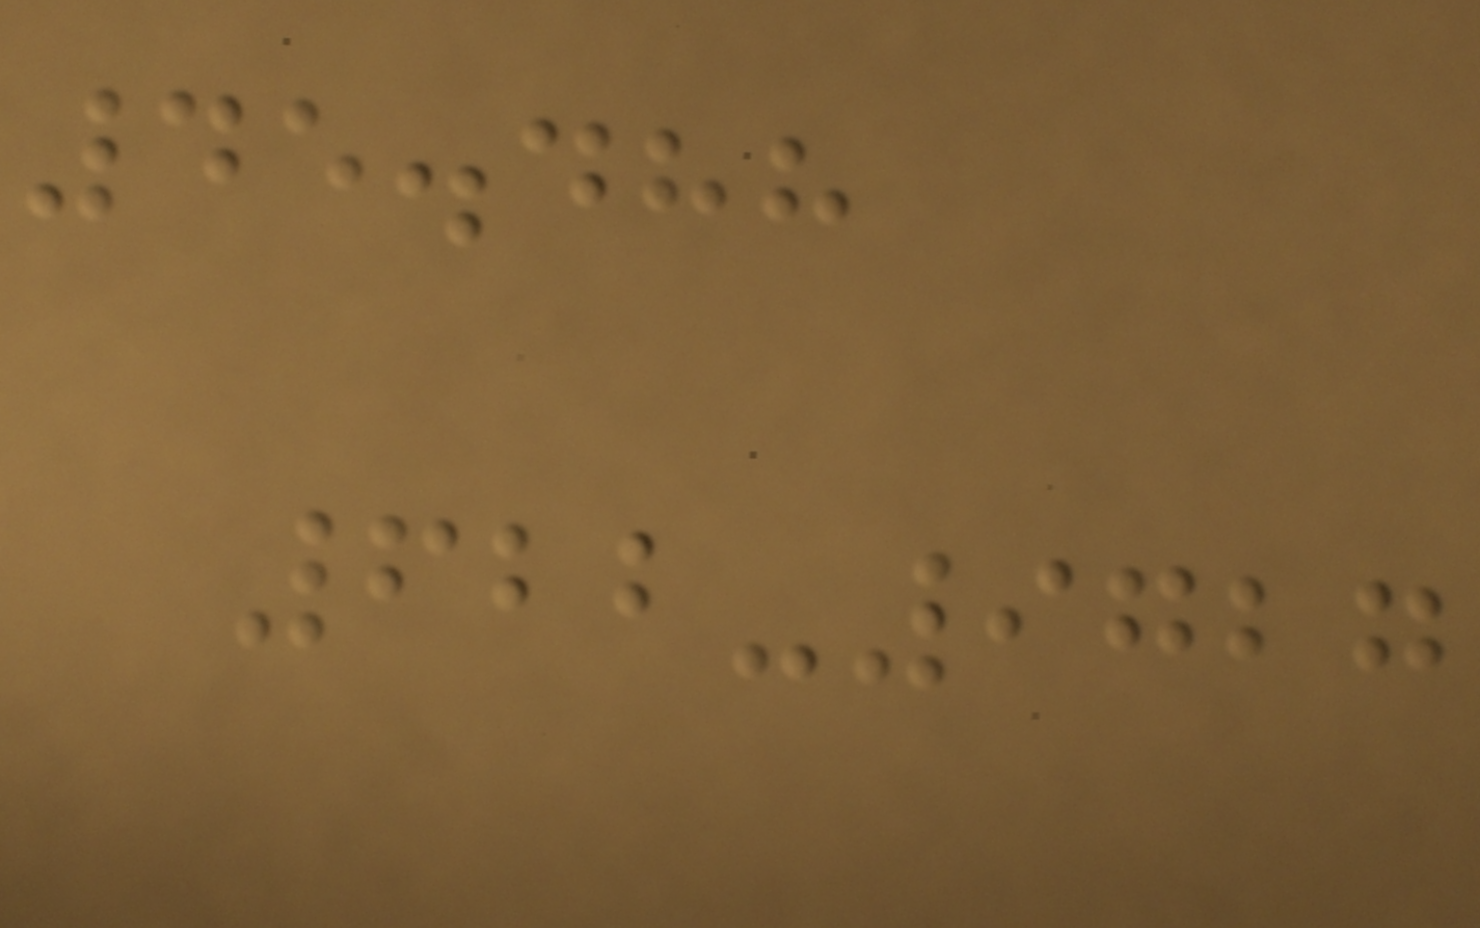45.488
622-9727
